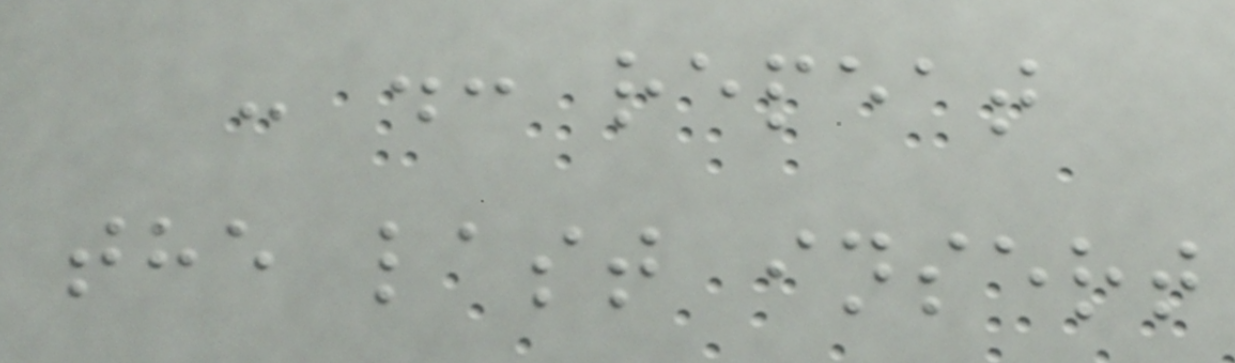- .: repeat
the last insert
